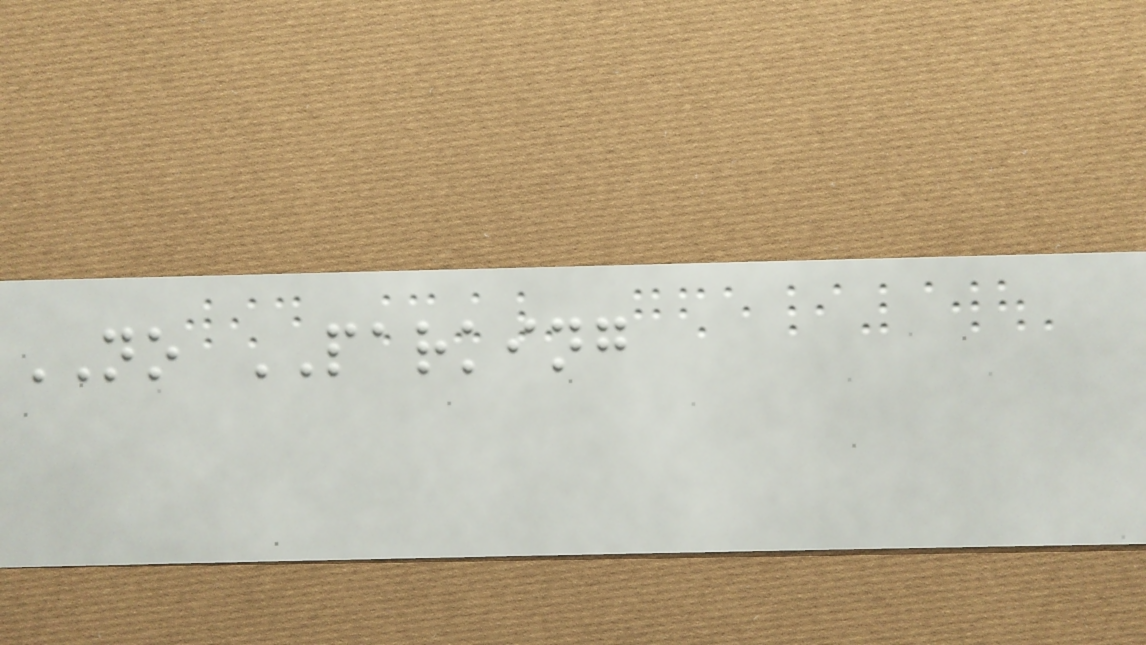NO PARKING
